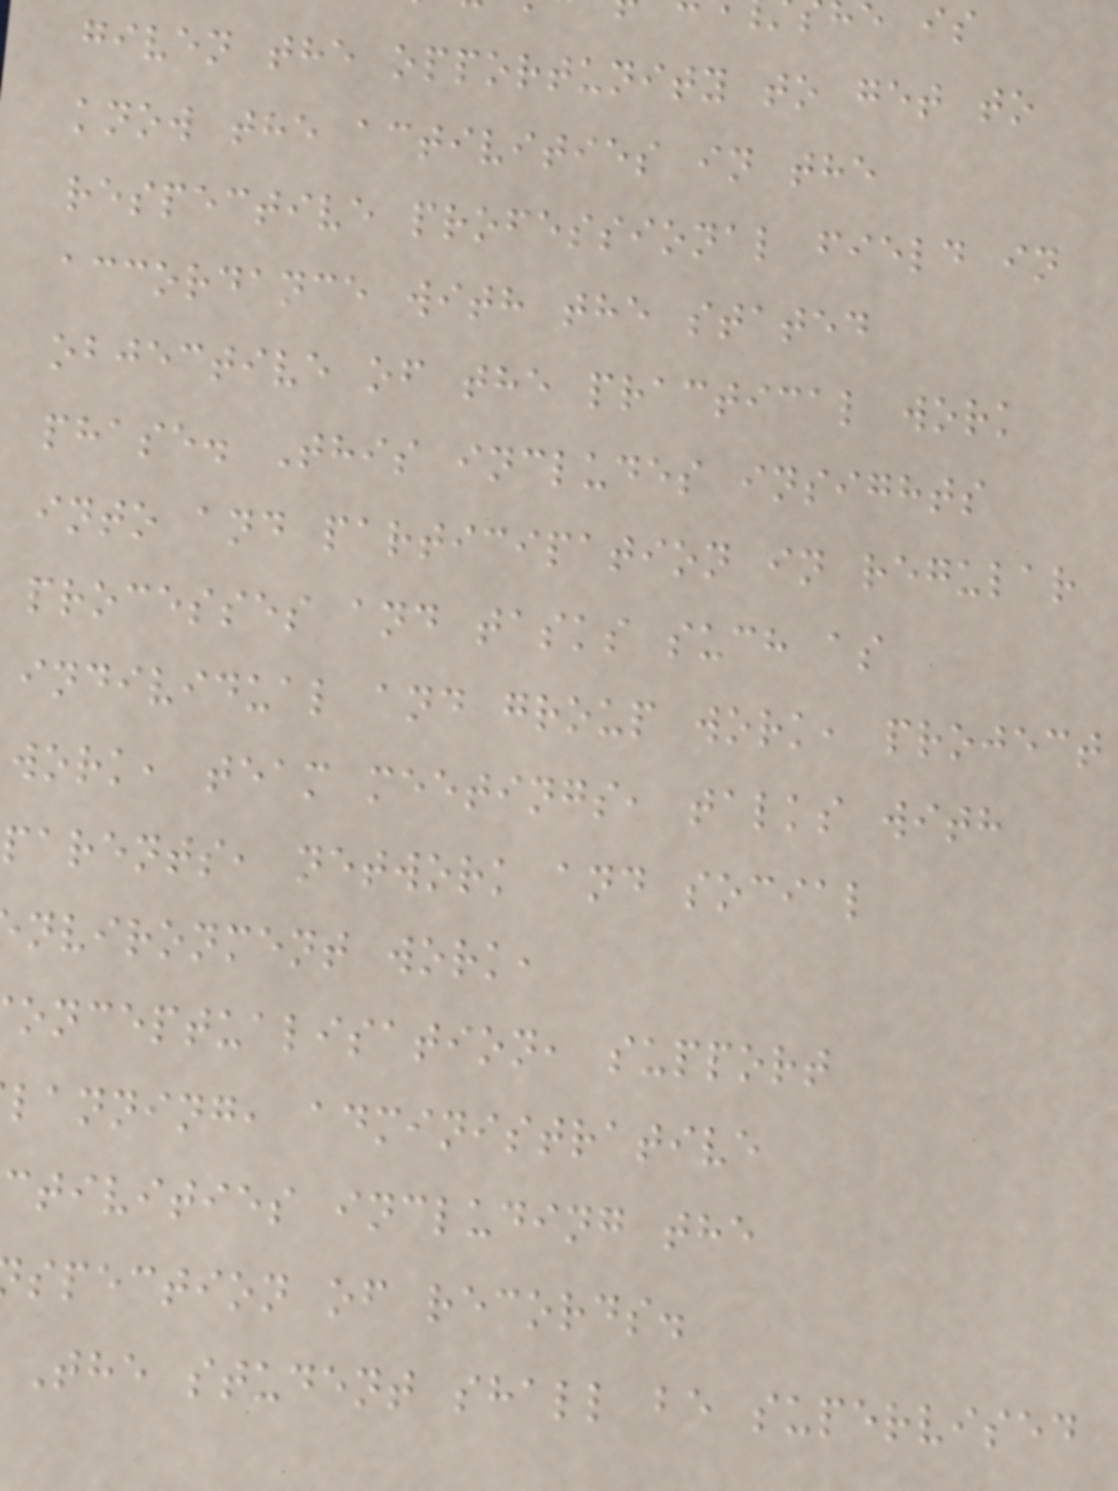given the opportunity to get to
know the activities in the
respective professional field in
accordance with the stated
objective of the practical work
phase. This includes insights
into and participation in regular
processes and tasks such as
individual and group work, project
work, team meetings, talks with
parents, network and social
nvironment work,
onceptualisation, support
lanning, administrative
ctivities including the
spection of records.
The student shall be supervised
